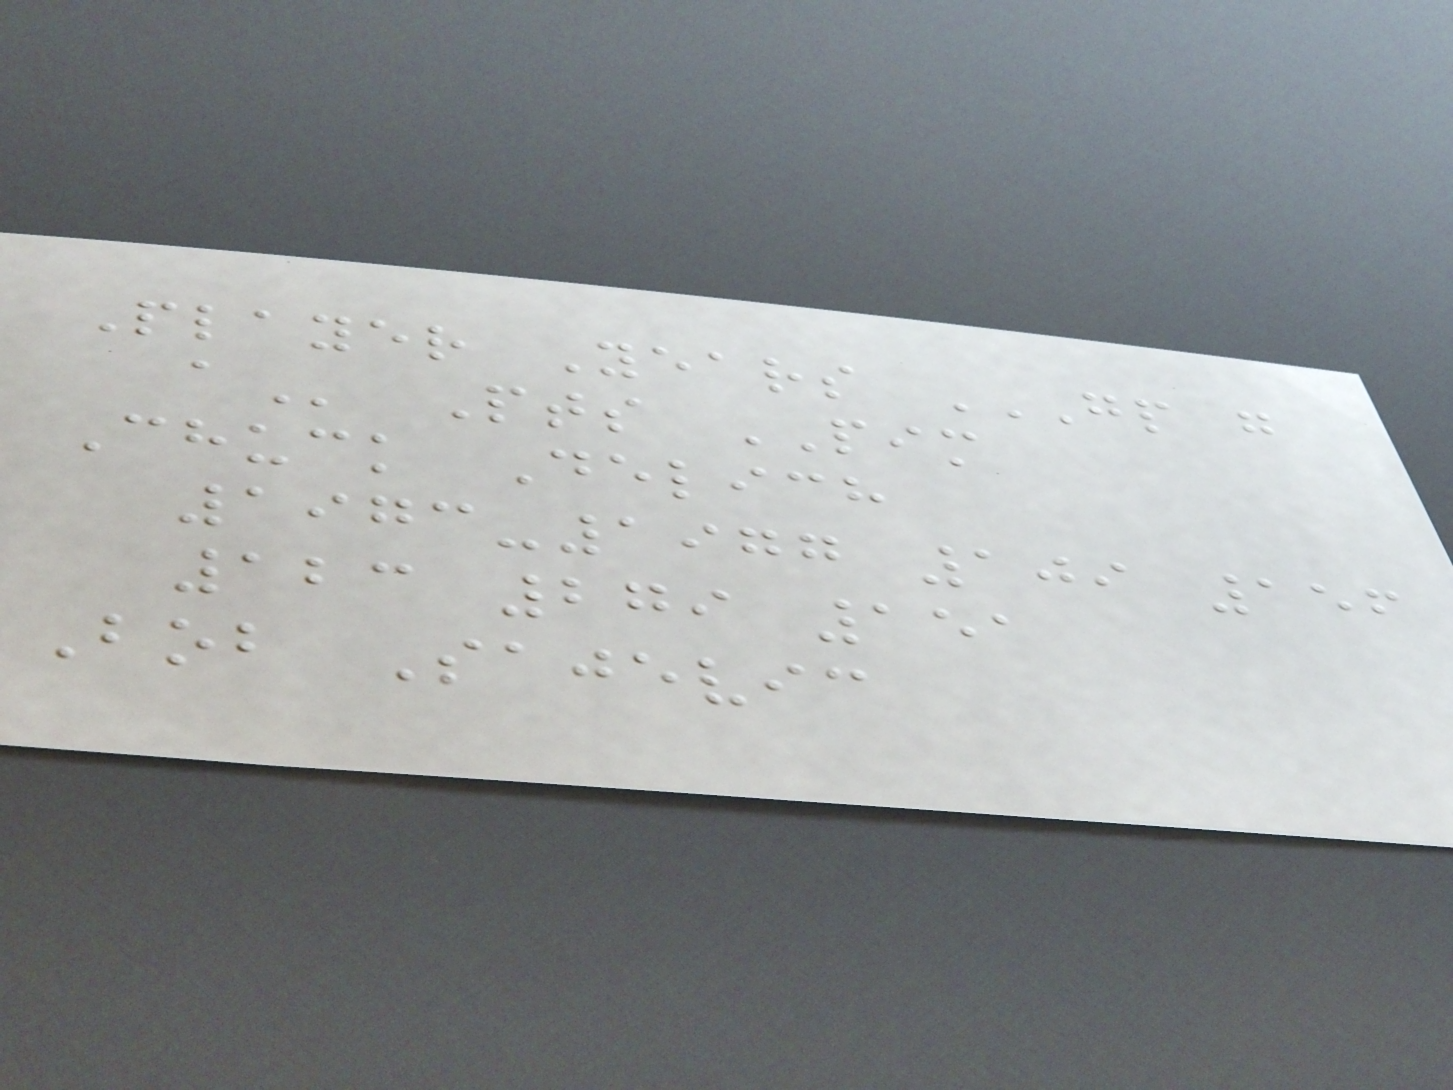Player Years GP G
A Pts PIM
Chuck Delich
1973-1977 109 156
123 279 151
Bob Sajevic
